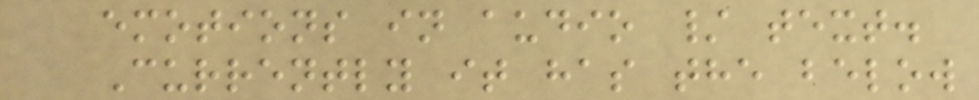emotions in audio / text.
Currently it has the below
